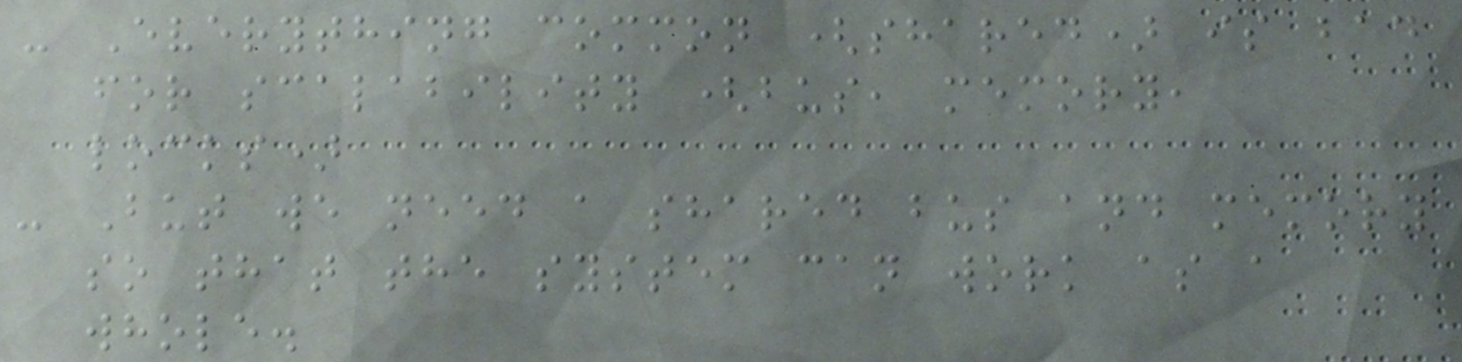- Everything common (shared) is bad
for scalability (bus, memory,
locks)
- But we need a shared bus and memory
so that the system can work as a
whole.
